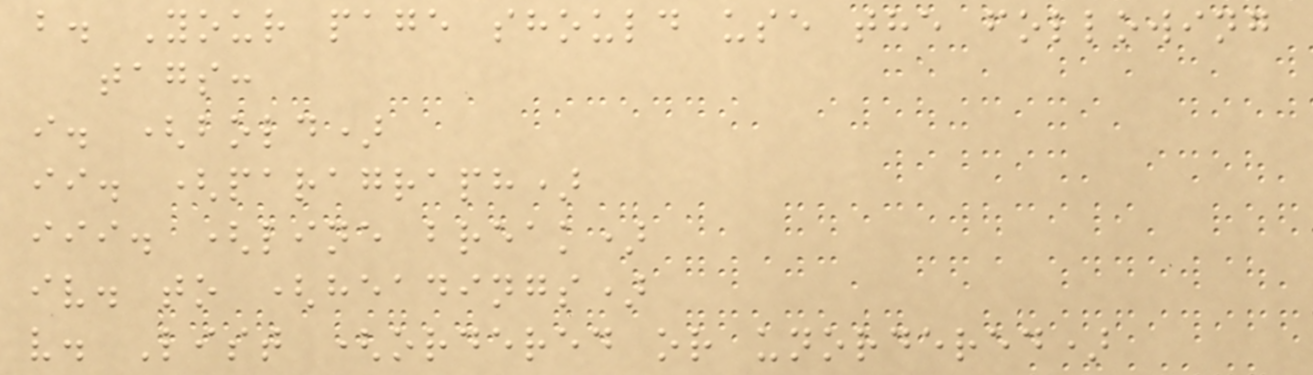b. Your page should use the following
tags:
i. (bold)
ii. (paragraph)
iii. (line break)
iv. to (headings)
v. List (ordered or unordered)
